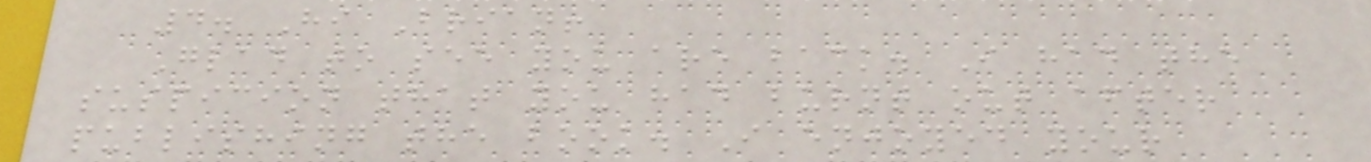4. Hi Brian!
Glad to see you are back. I had the
suspicion that you had burnt out after
publishing the book. I enjoyed your
